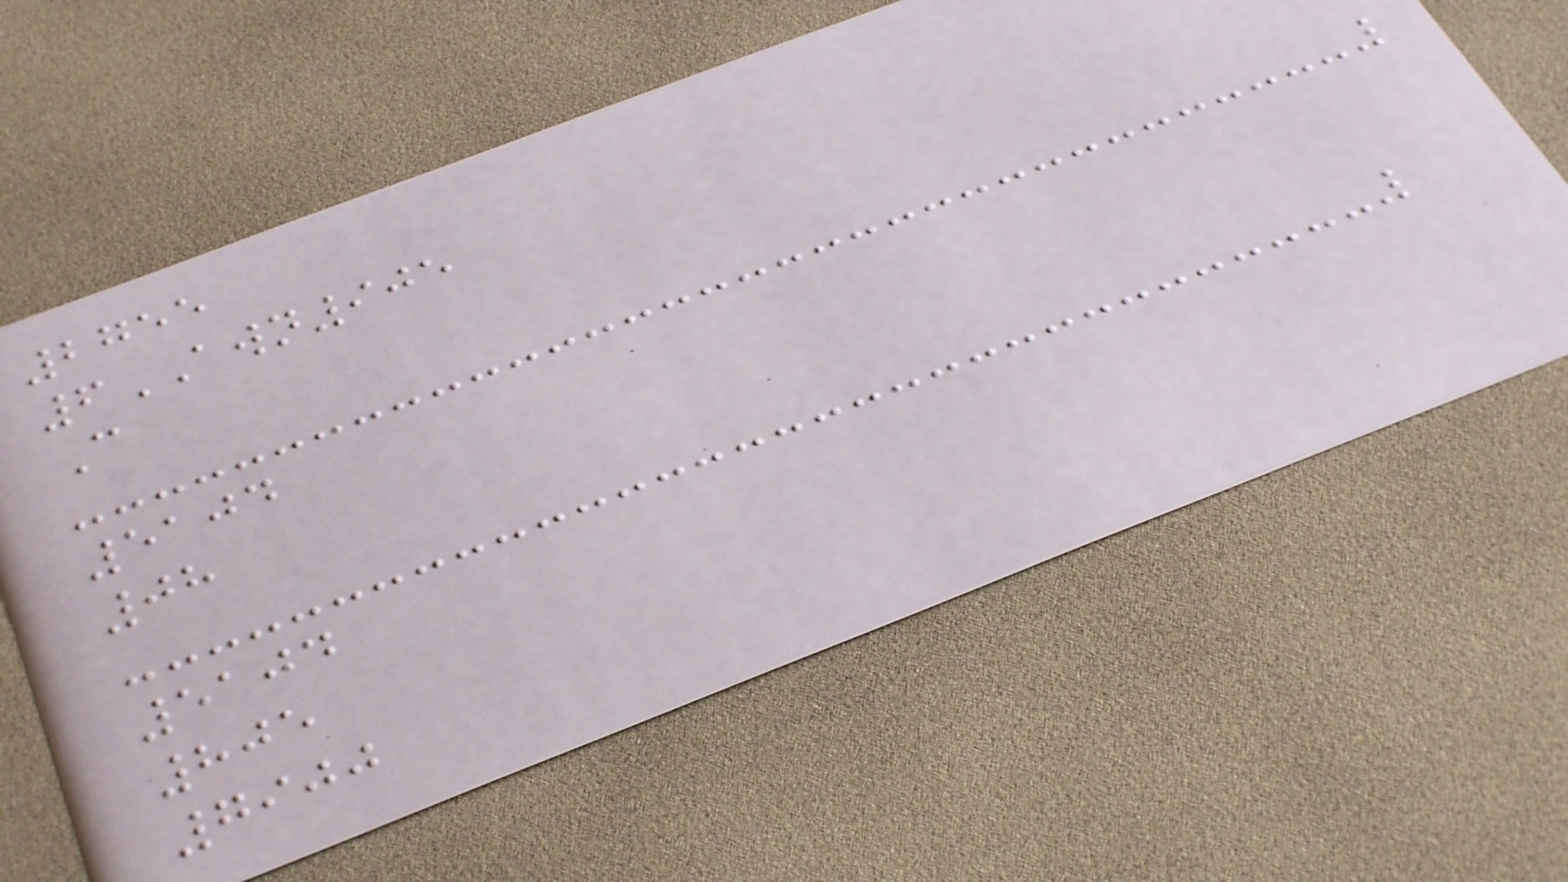2755
6AWN905
C
5104
08
5104
805
7900
